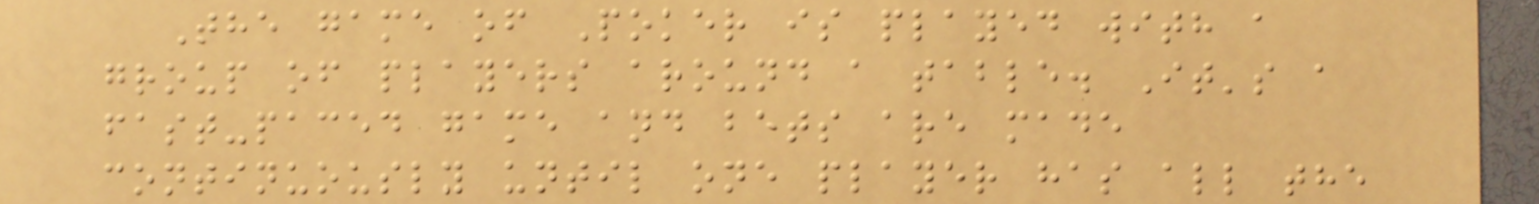The game of Poker is played with a
group of players around a table. It's a
fast-paced game and bets are made
continuously until one player has all the
